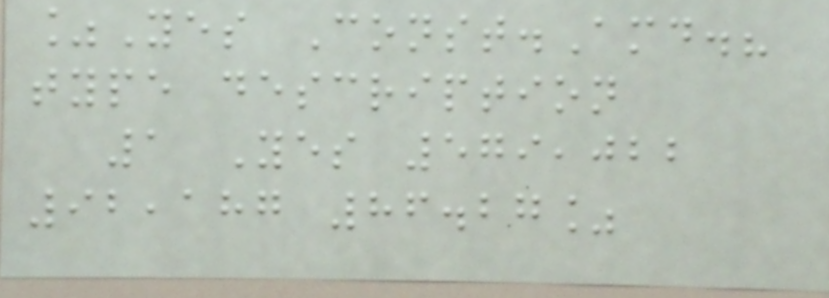%Yes Const.Amd.?
type description
1 Yes 579,022
92,187 86.27%
